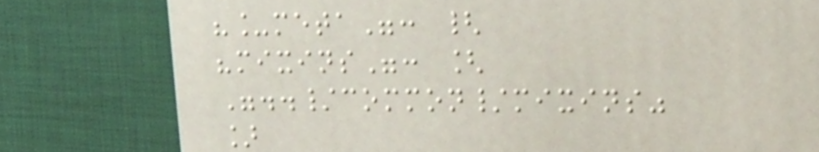"_meta": {
"mixins": [
"../common/mixins"
]
